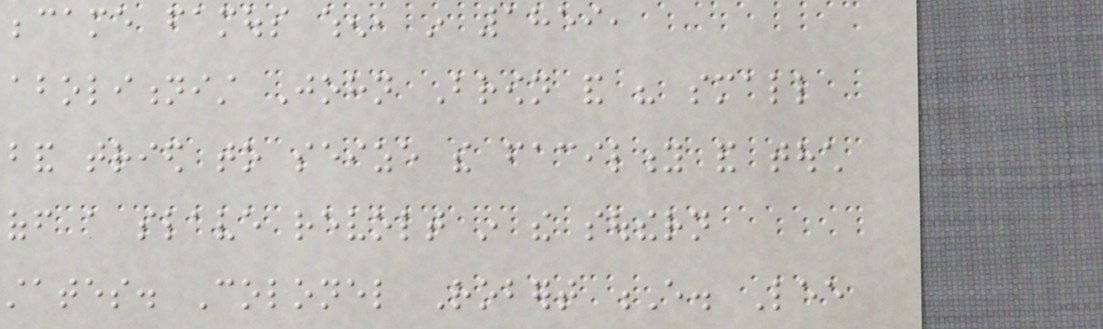became famous when, in 1859,
abolitionist John Brown and his small
band tried to seize the facility and touch
off a slave revolt in the southern
states. Colonel Robert E. Lee
